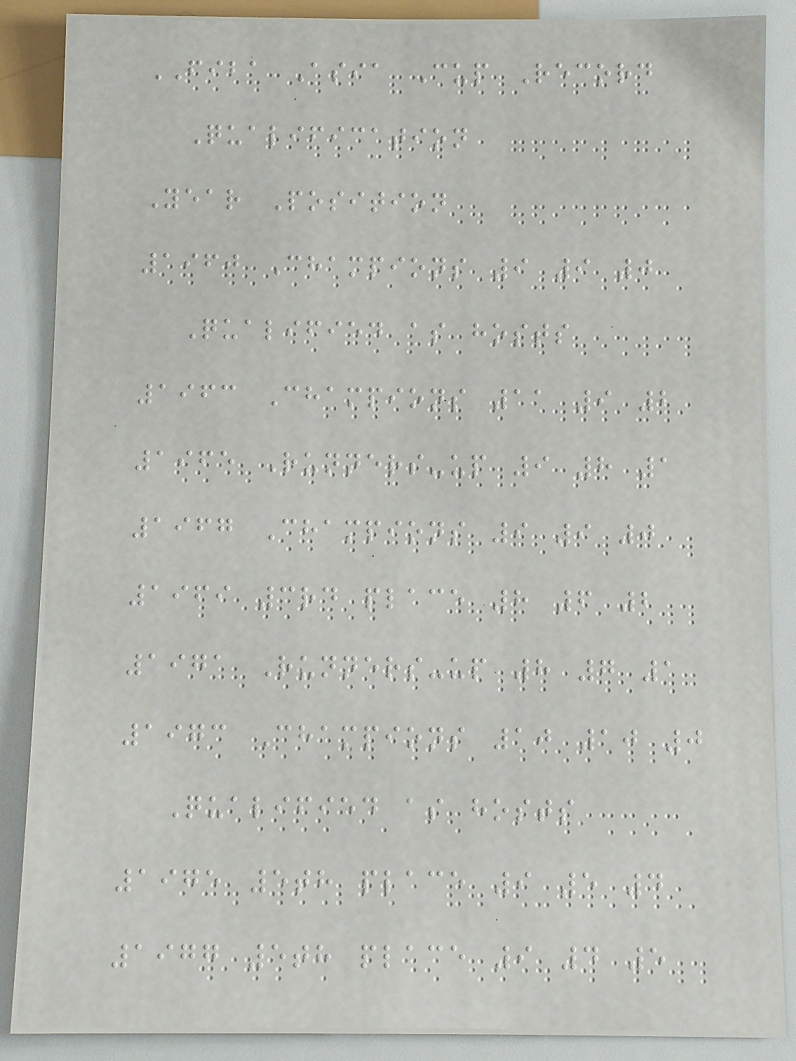FIBA Asia Cup Record
Qualification
Year Position
1960 Champions 9 9 0
Qualified as hosts
1963 Champions 11 9 2
1965 Runners-up 9 8 1
1967 Champions 9 9 0
1969 3rd place 8 6 2
1971 Runners-up 8 7 1
1973 Champions 10 10 0
Qualified as hosts
1975 5th place 9 5 4
1977 5th place 9 4 5
